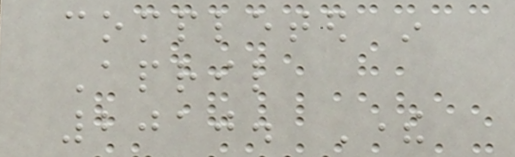completed in
April
2010. There
